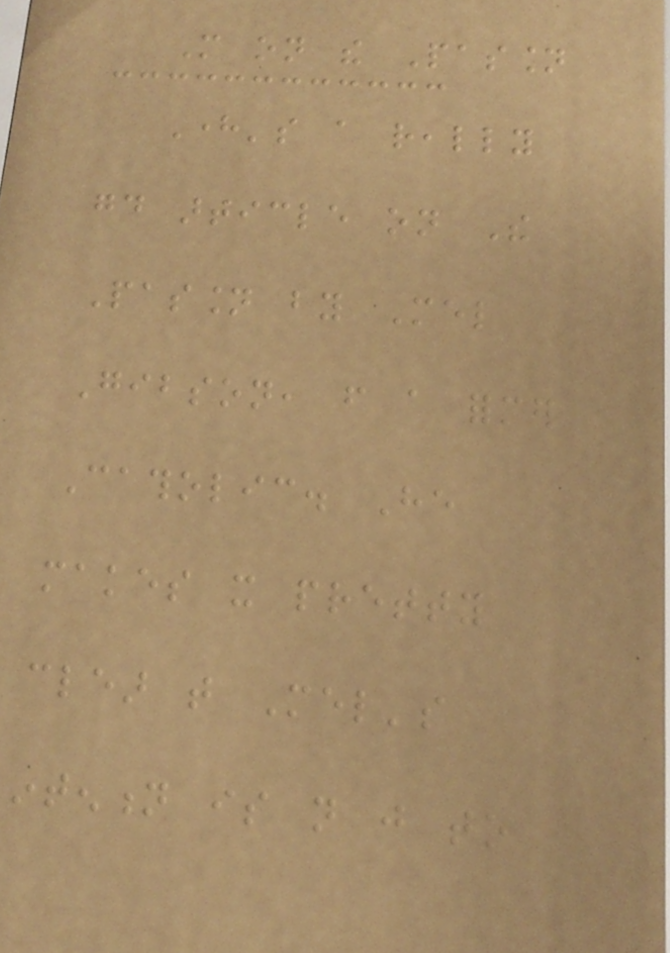More on the Passion
Here's a really
good article on The
Passion by Mel
Gibson, from a former
Catholic. He
makes it pretty
clear that Mel's
intention is not just to
